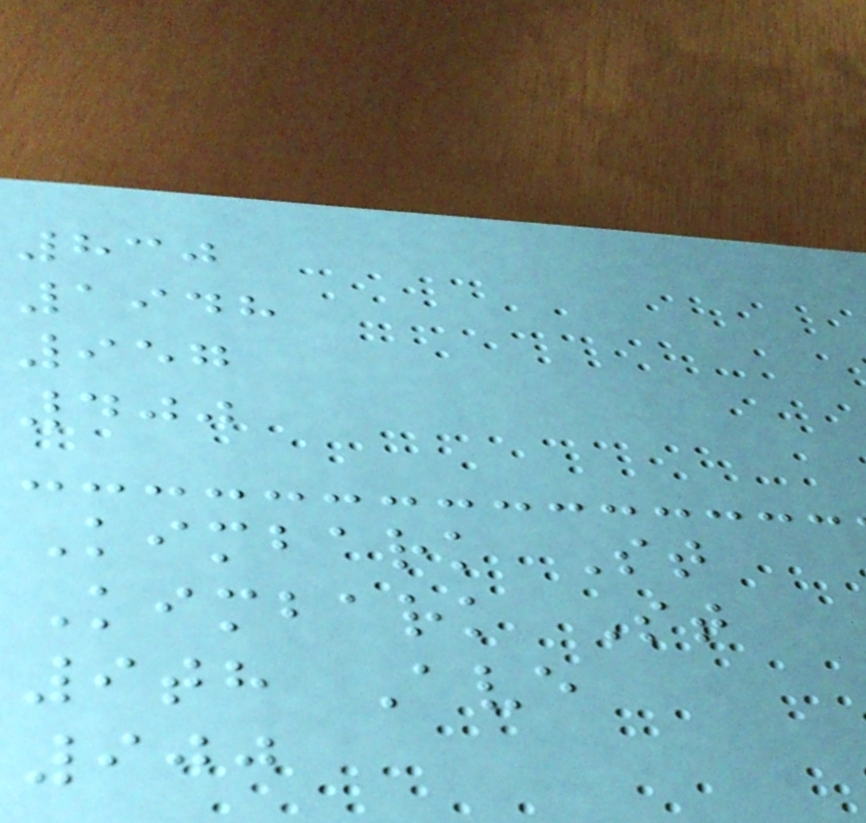830
1948
957
400
Kimbark St
Kimbark St
9th Ave
900
